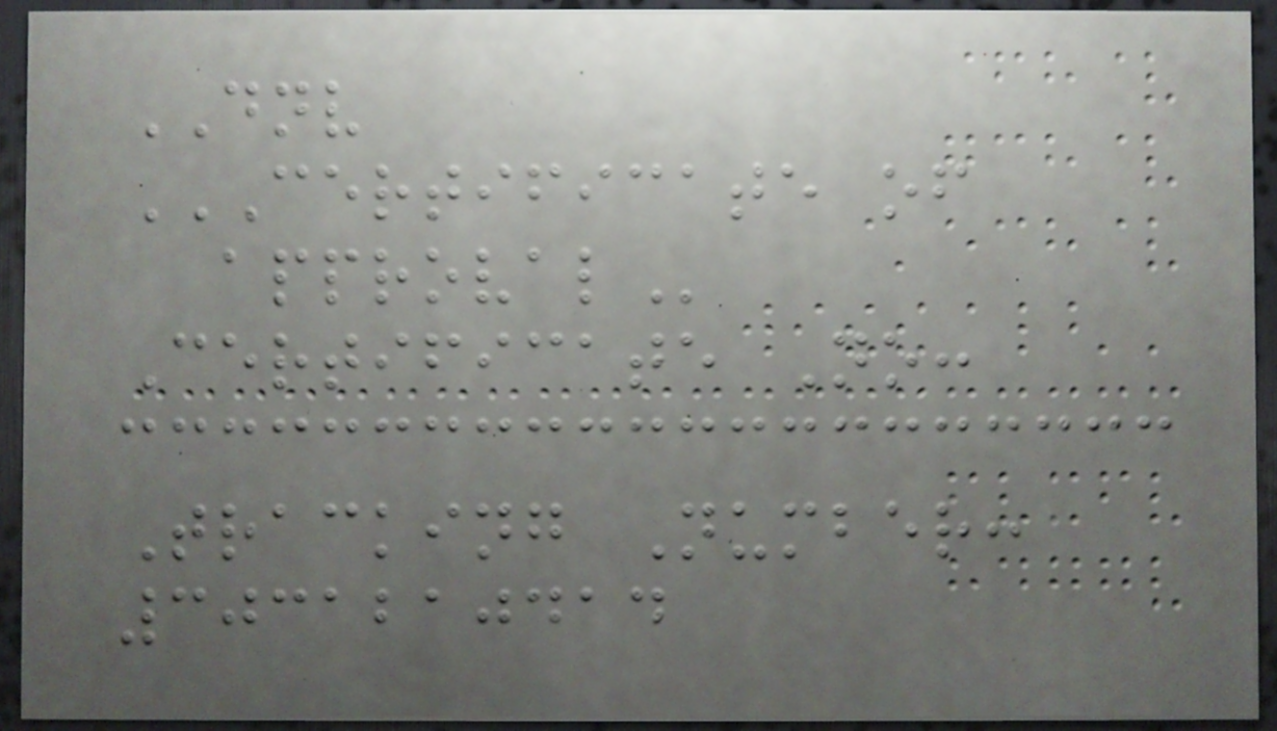DNV
CERTIFICATE OF
APPROVAL
Certificate No:
Tracking Number:
3031210414
